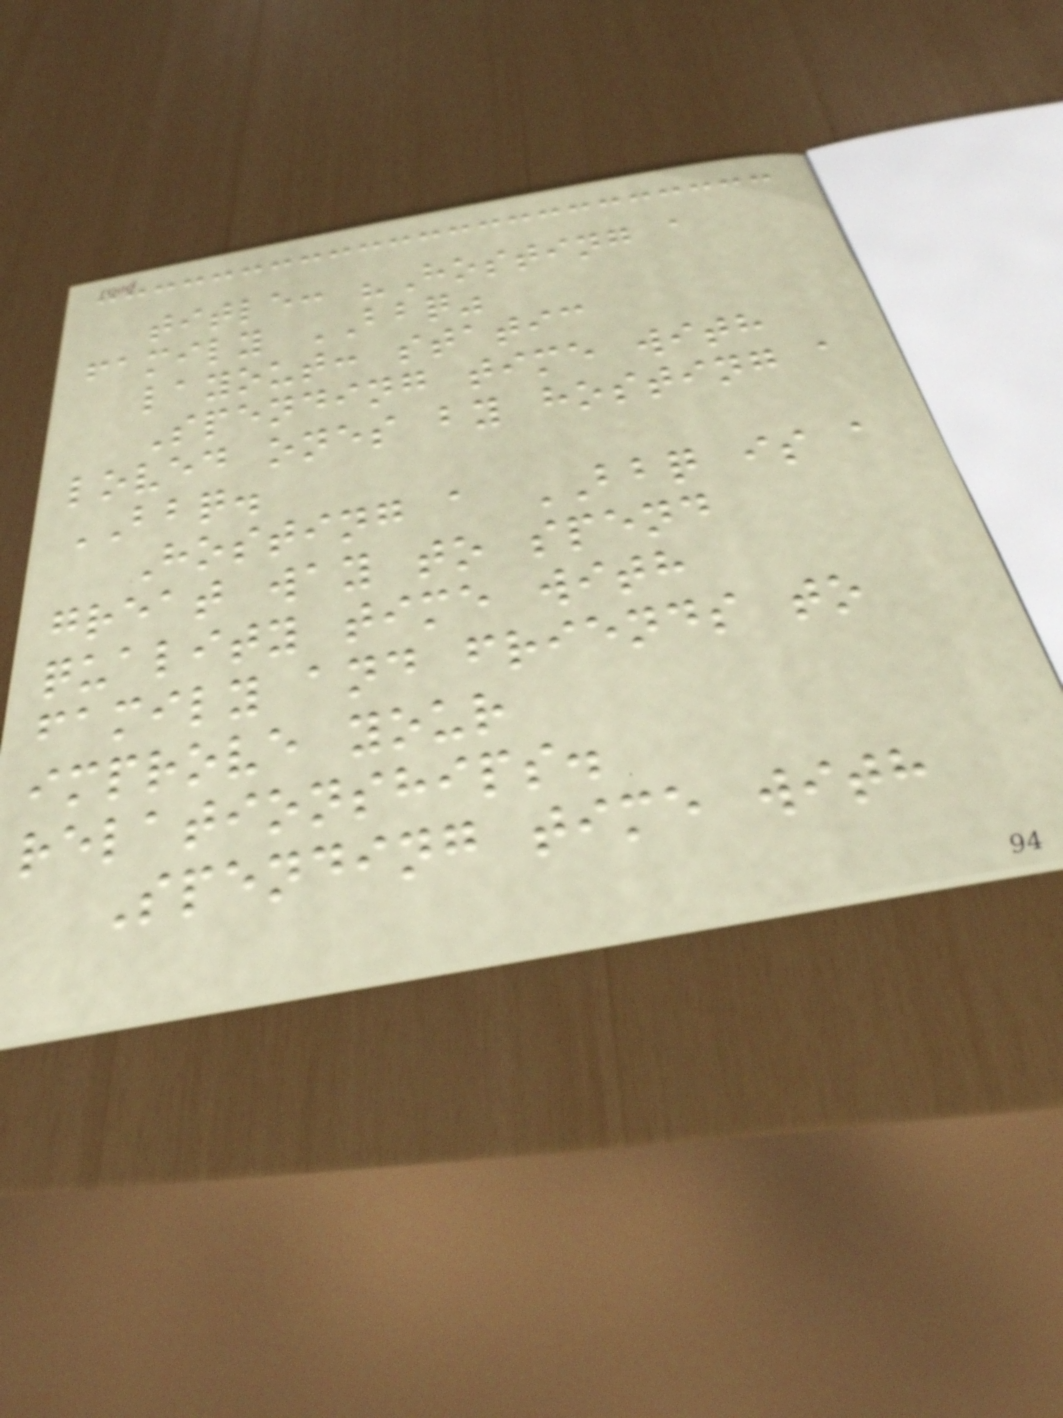title: "Hosting a
family BBQ"
layout: static
Spending time with
loved ones by hosting a
BBQ.
Hosting a BBQ is a
great way to spend
quality time with
family and friends to
improve your
relationships.
Spending time with
